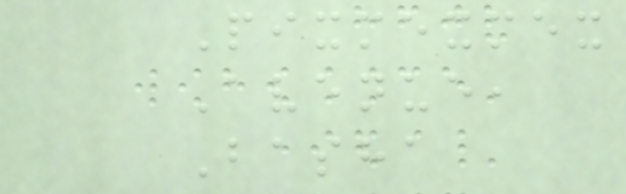Pixmexmex
Avenue,
Basha
